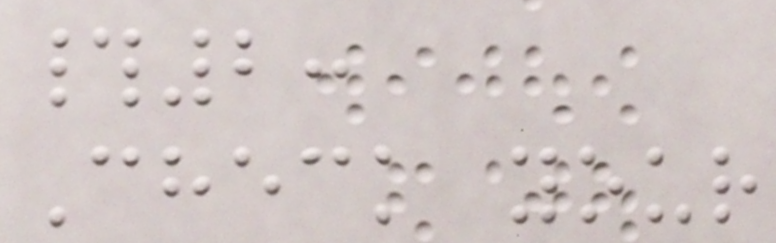#2:
Check your
